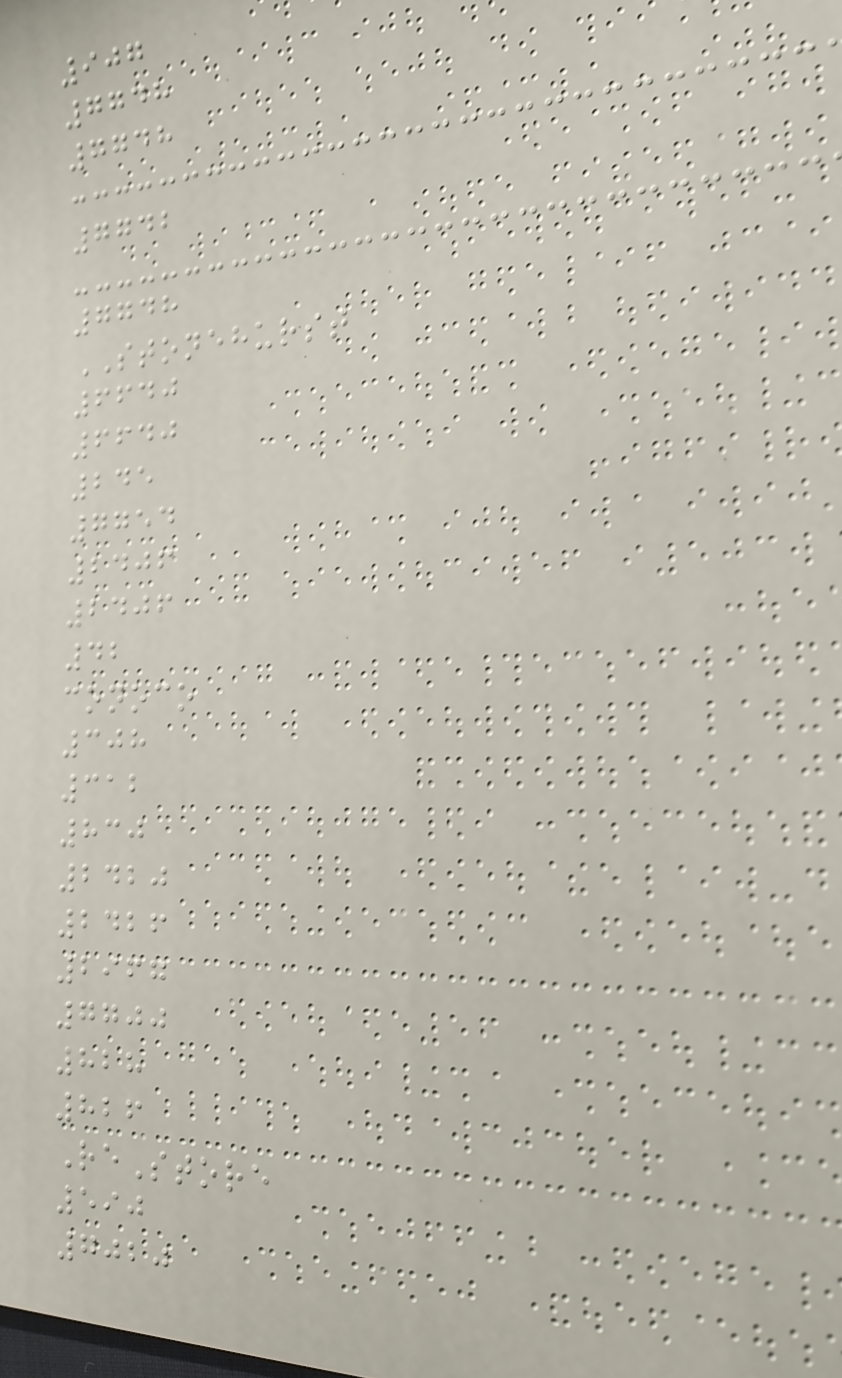907
7748
7748
7742
7748
STONEHURST
6640
6640
245
7754
2406
2406
42
conoco
308
312
830
2420
2426
2967
7700
828
826
ReStore
590
7020
